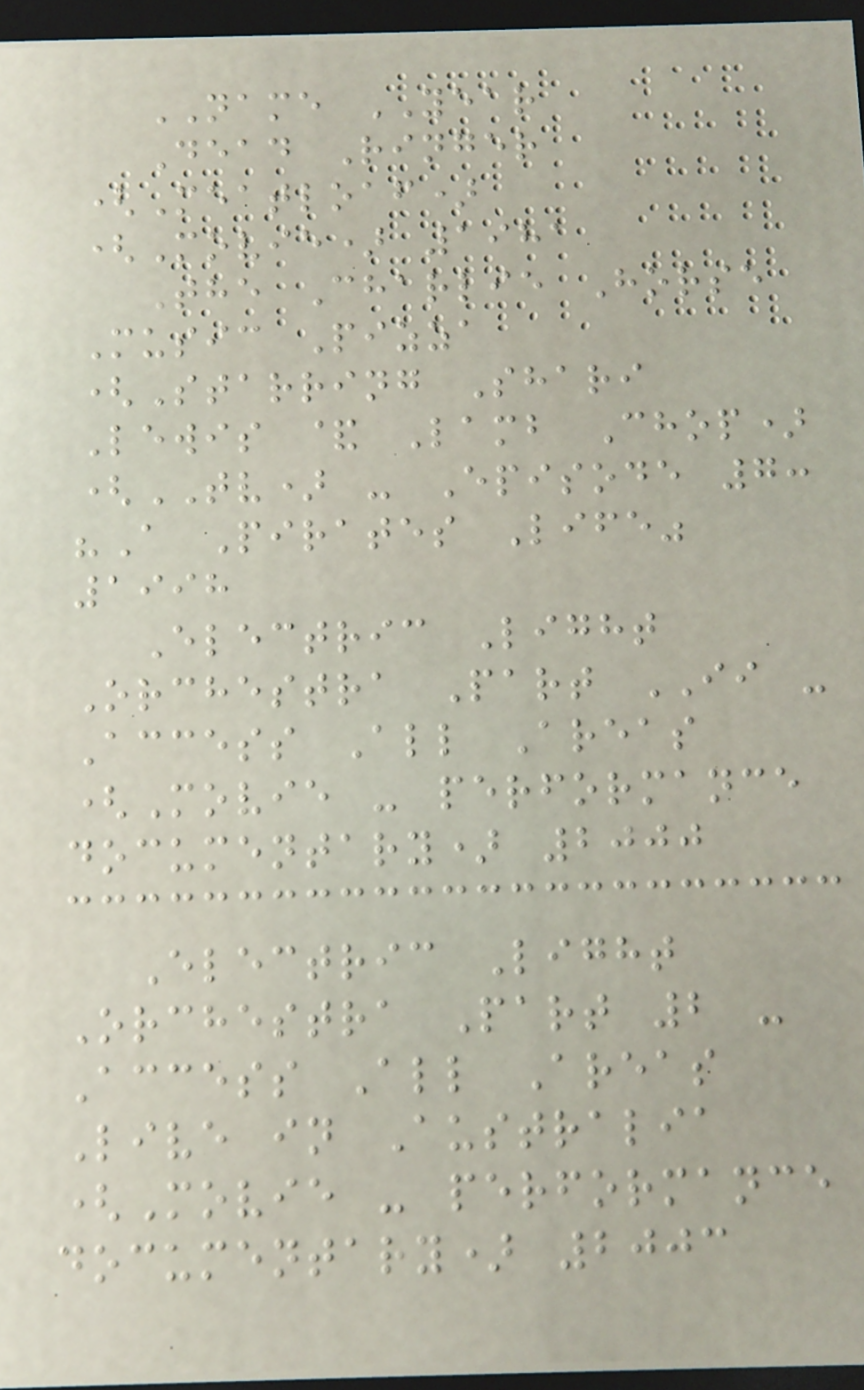NAME YEAR
Dead Ringer
(Meatloaf)
(Movie) 1981
The Charlie Horse
Music Pizza
(Starring Shari
Lewis & Lamb Chop)
(TV) - Episode 7:
"A Pirates Life"
1998
Electric Light
Orchestra Part II -
Access All Areas
(Movie - performance
documentary) 2000
Electric Light
Orchestra Part 2 -
Access All Areas
Live in Australia
(Movie - performance
documentary) 2003
